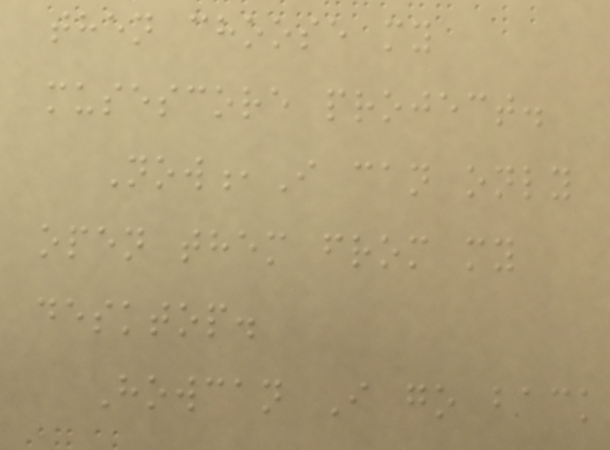then choose my
musescore project.
Now,I can only
open them from my
desktop.
Howcan I go back
